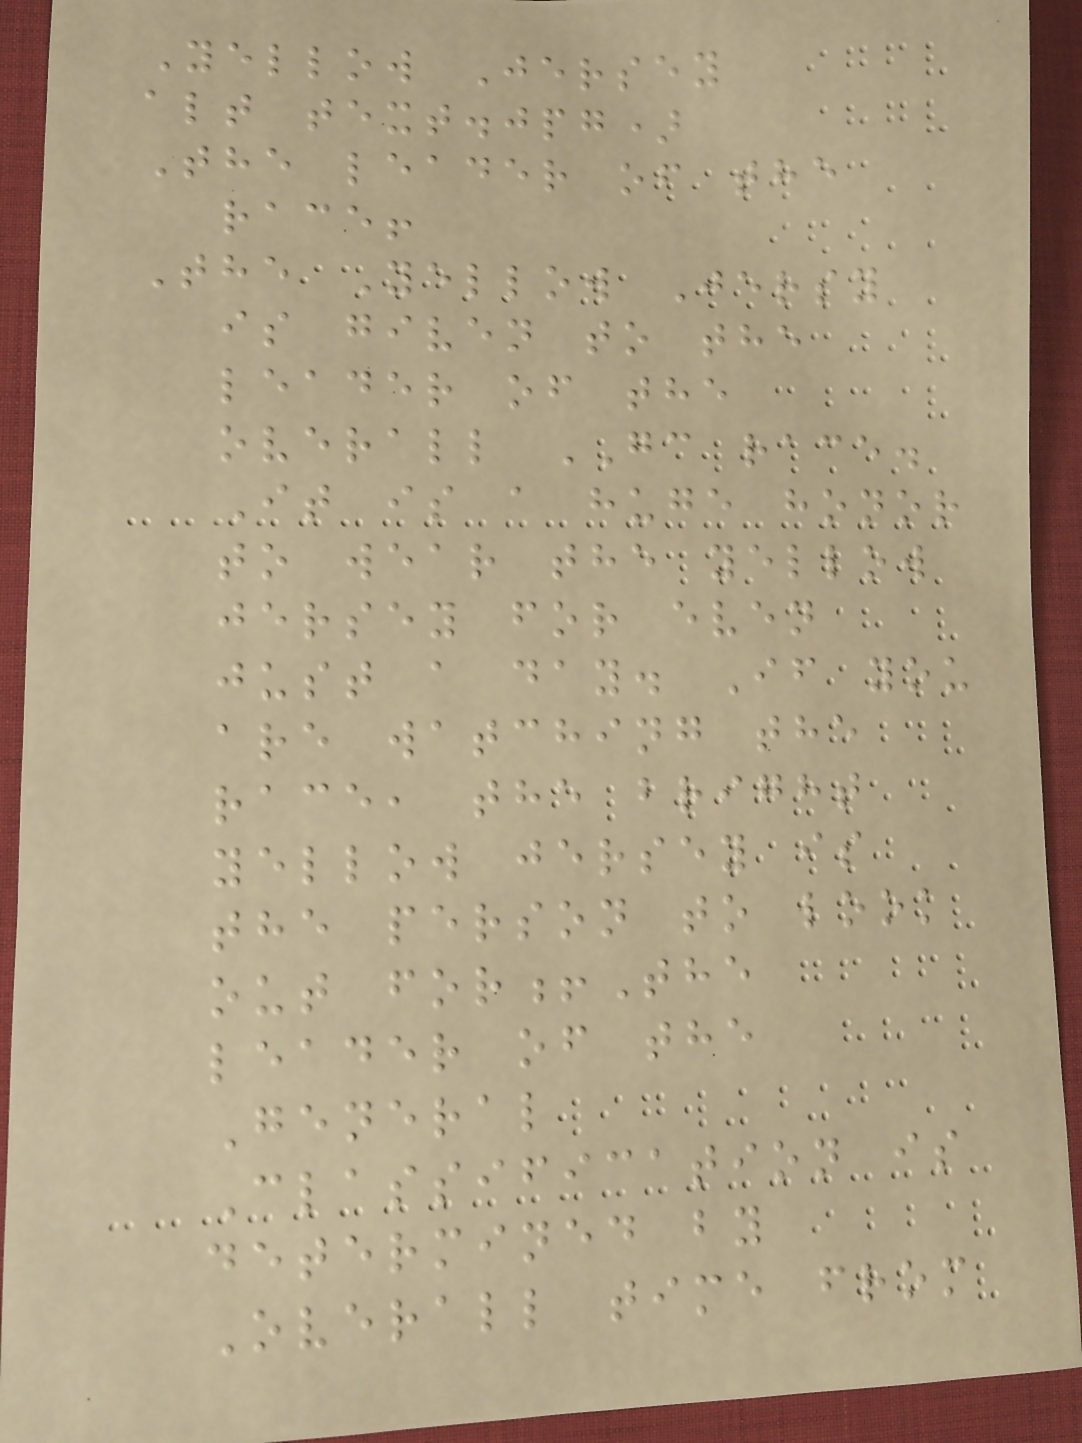Yellow Jersey
alt text.jpg)
The leader of the
race!
The Yellow Jersy
is given to the
leader of the
overall GC race.
It is a huge honor
to wear the yellow
jersey for even
just a day. If you
are watching the
race, the bright
yellow jersey is
the person to look
out for!The
leader of the
General
Classification is
determined by
Overall time from
